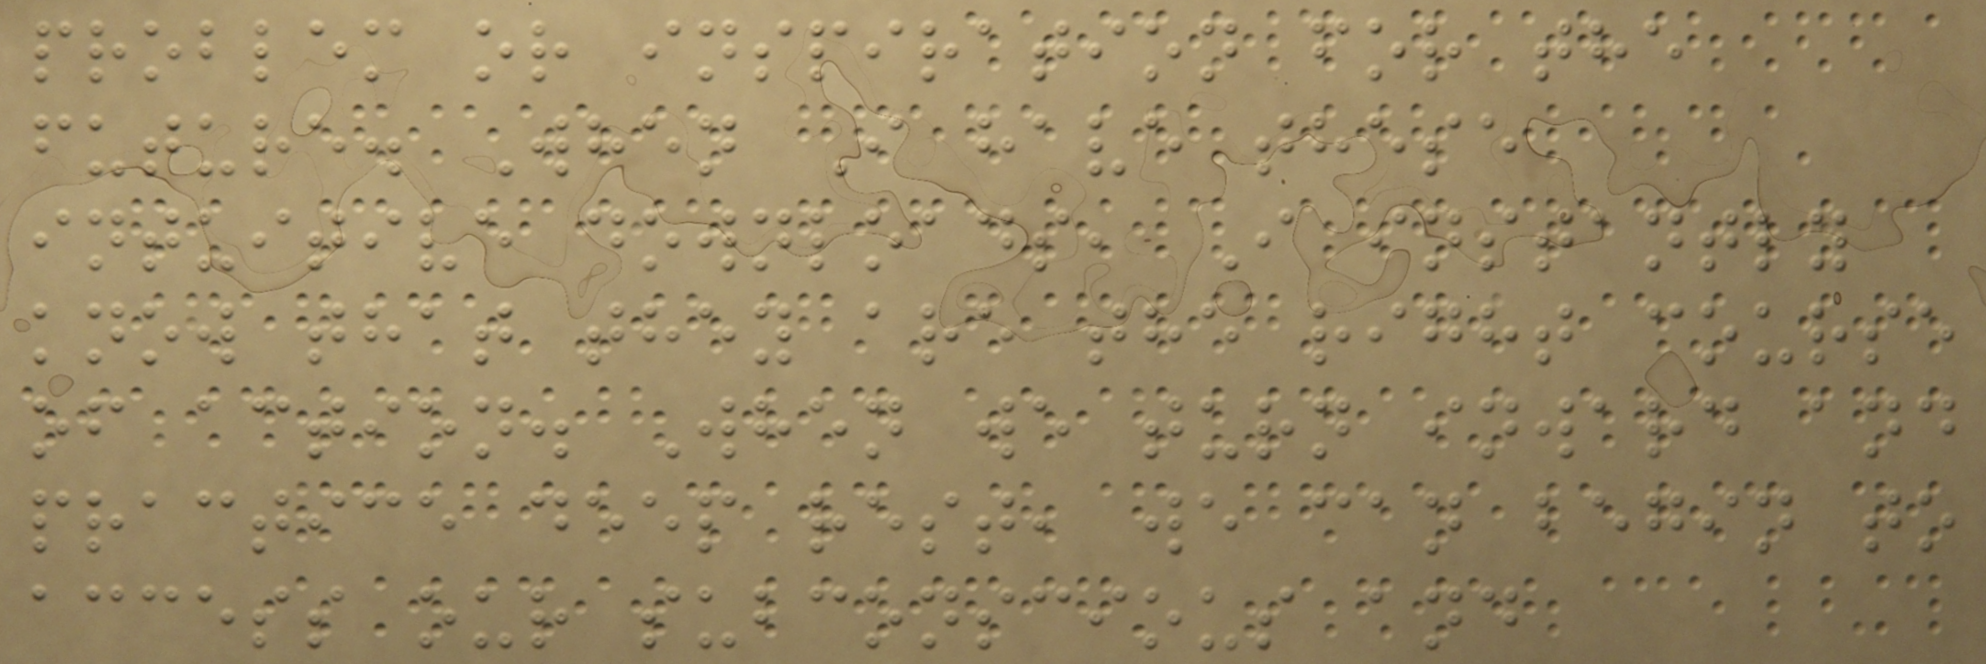problem or inspiration for the
future. When I have these
intuitive downloads, I instantly
know that they are the right course
of action. When we turn inward and
practice deep rest, we can begin to
access our subconscious and
